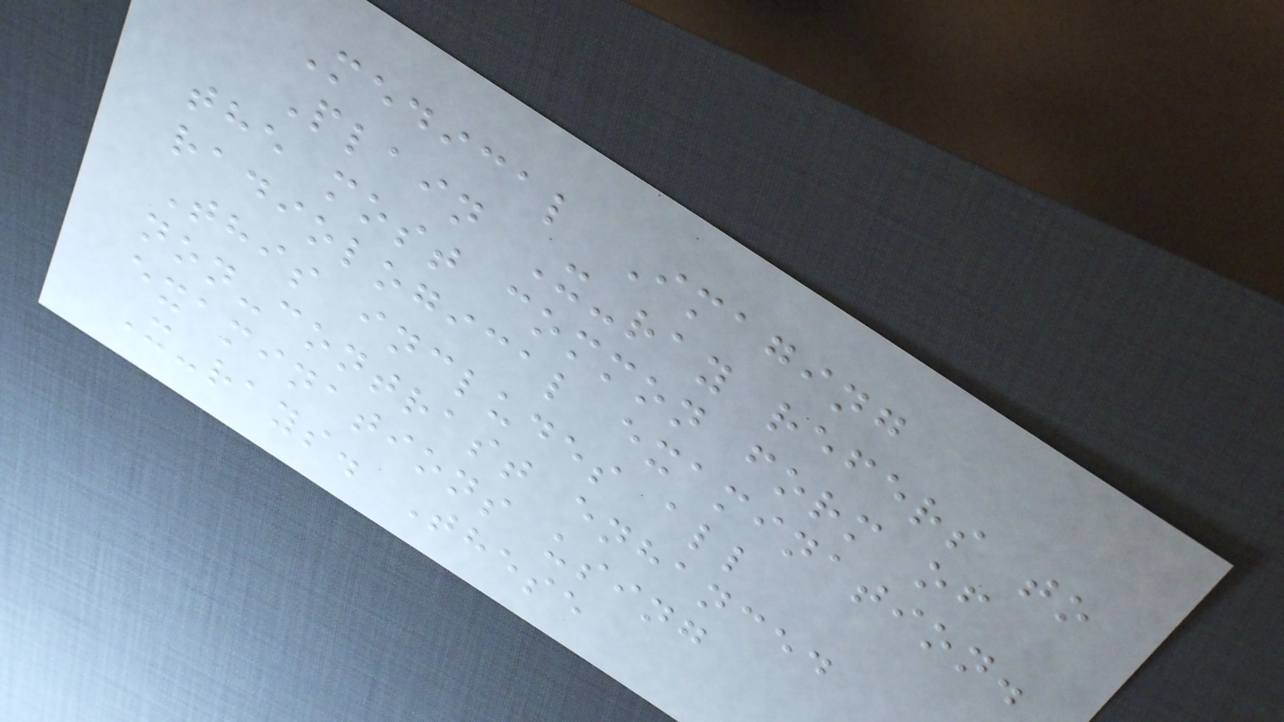Medical Imaging
Plain X-ray refers to
the most common form of
radiological examination.
This includes all
non-contrast enhanced
examinations using
X-rays. These
